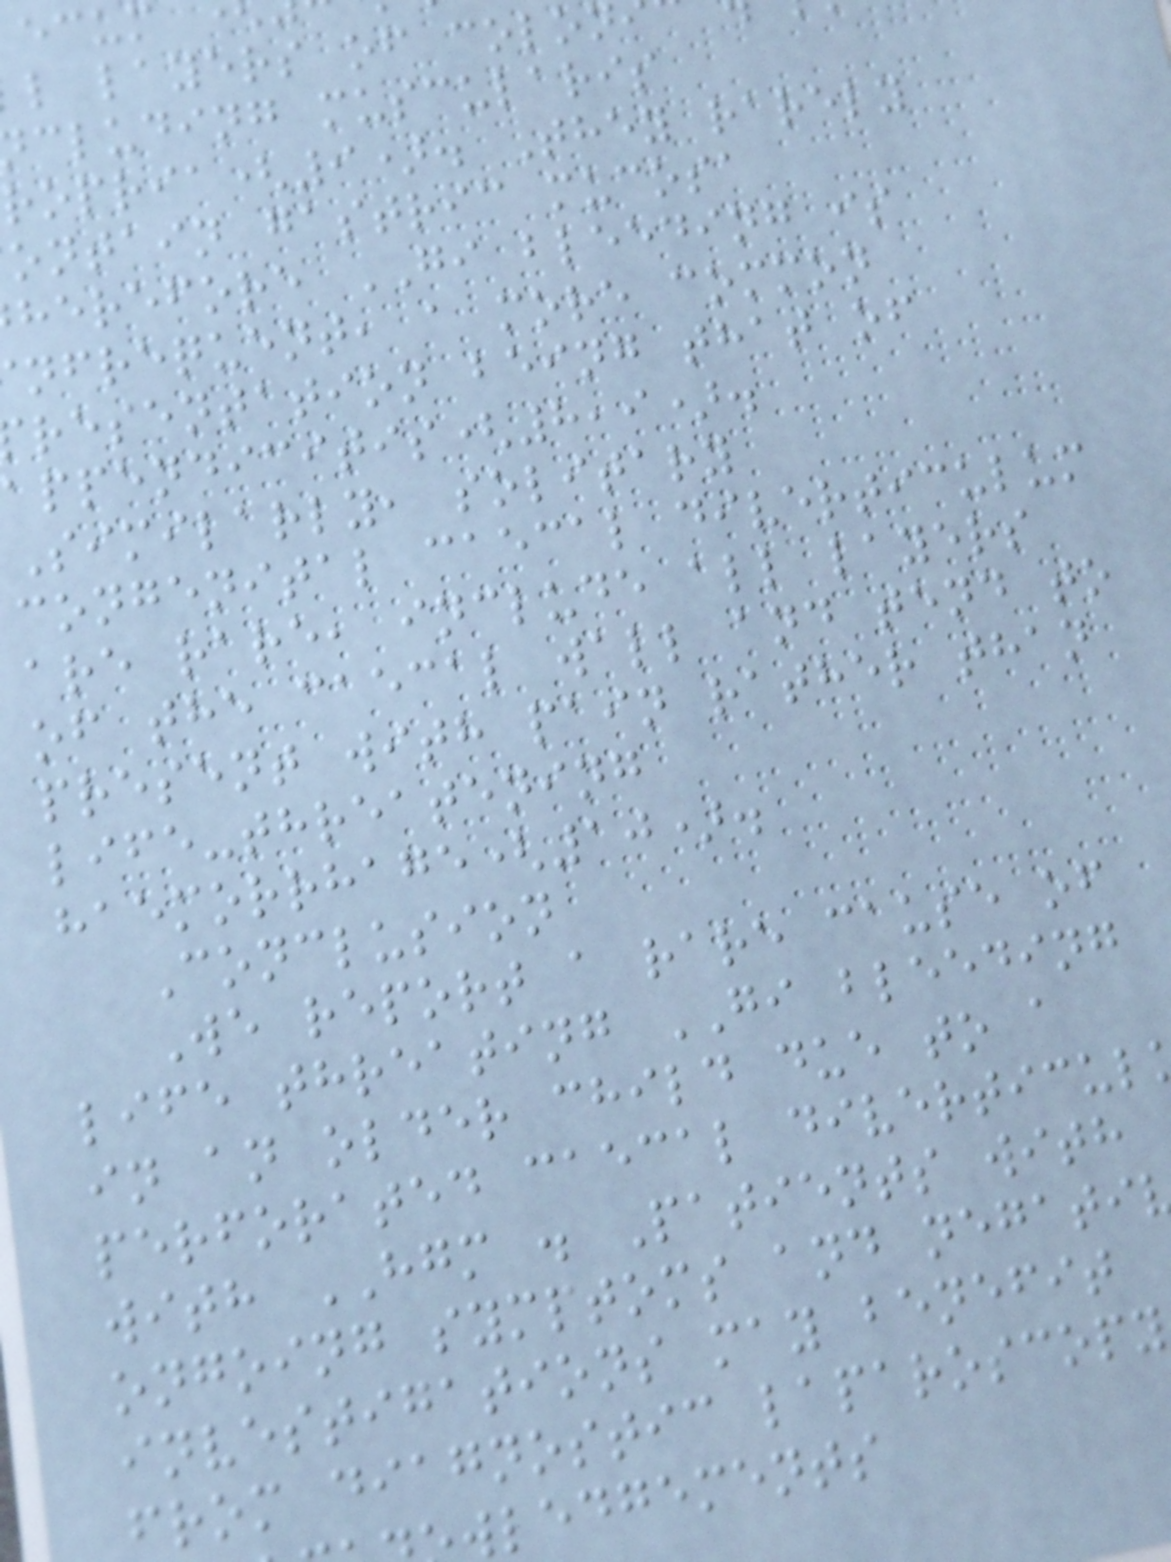l layers of colon
cluding muscularis
ropria(9). They rarely
ontain gastric mucosa
herefore GI bleeding is
nfrequent, a more common
resentation being that of
appendicitis(8,9).
Similarly, solitary
congenital caecal diverticulum
are rare, include all layers
of the caecal wall and tend to
present with pain rather than
life-threatening
haemorrhage(10).
Conclusion
We report a rare cause of
life threating GI bleeding
in an older child due to a
perforated caecal diverticul
with HGM . Patients with
ongoing symptoms and negati
investigations may benefit
from diagnostic laparoscopy
ledgements
